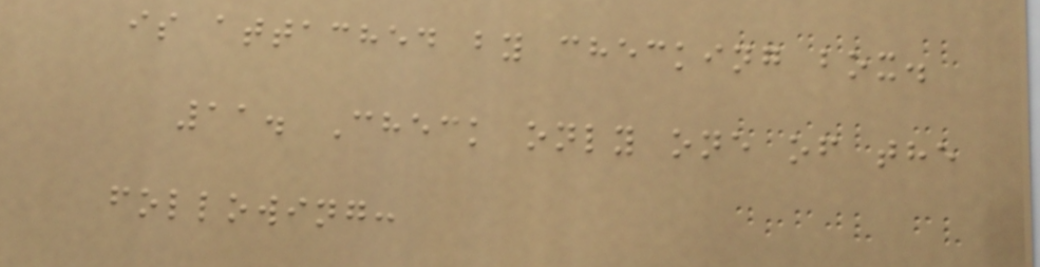is attached by checking box.
11. Check only one of the
following:
